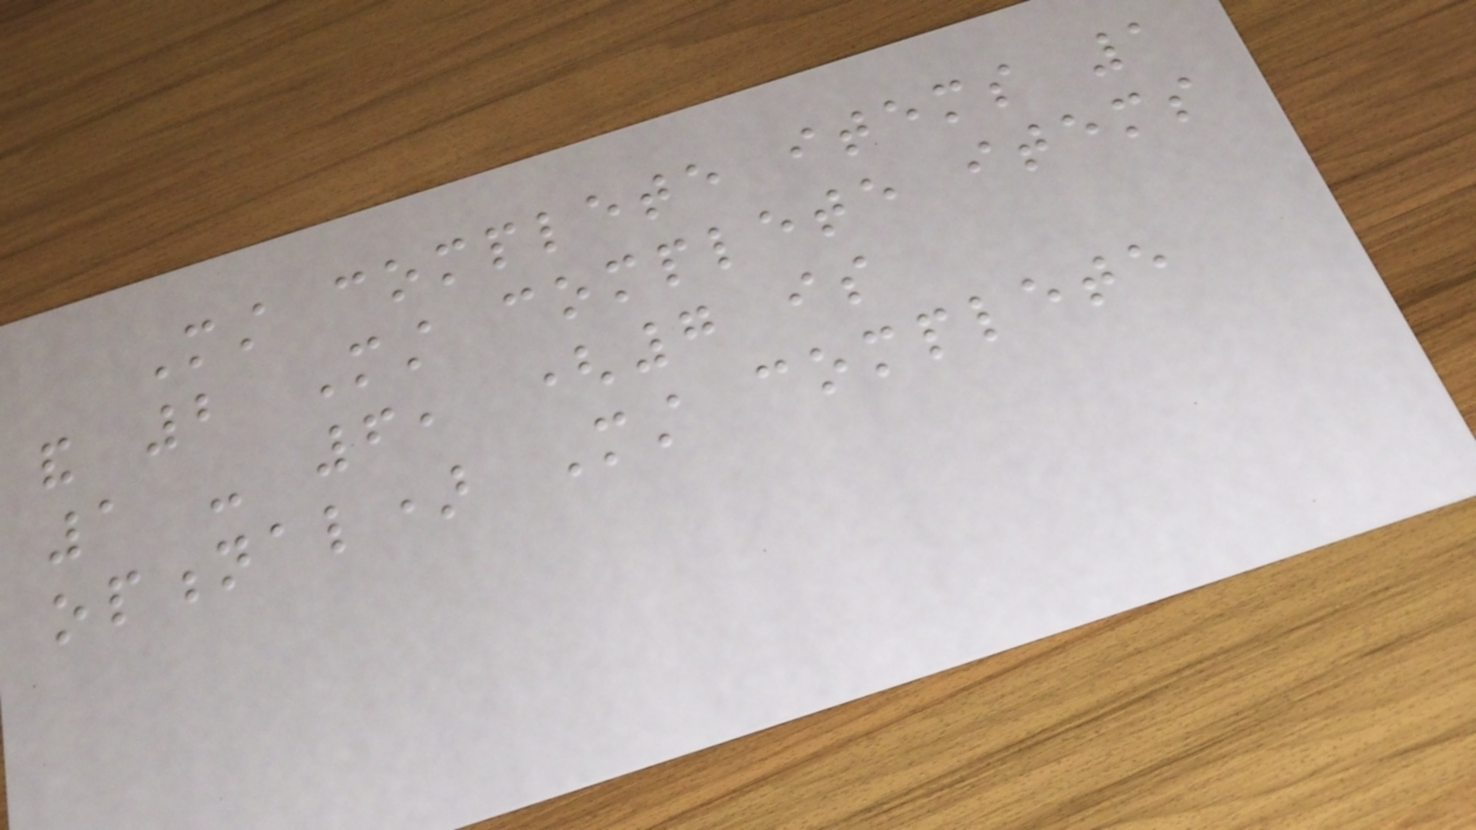Must complete items 1
and 2 Must complete items
1 - 6, (7 is
optional) Must complete
